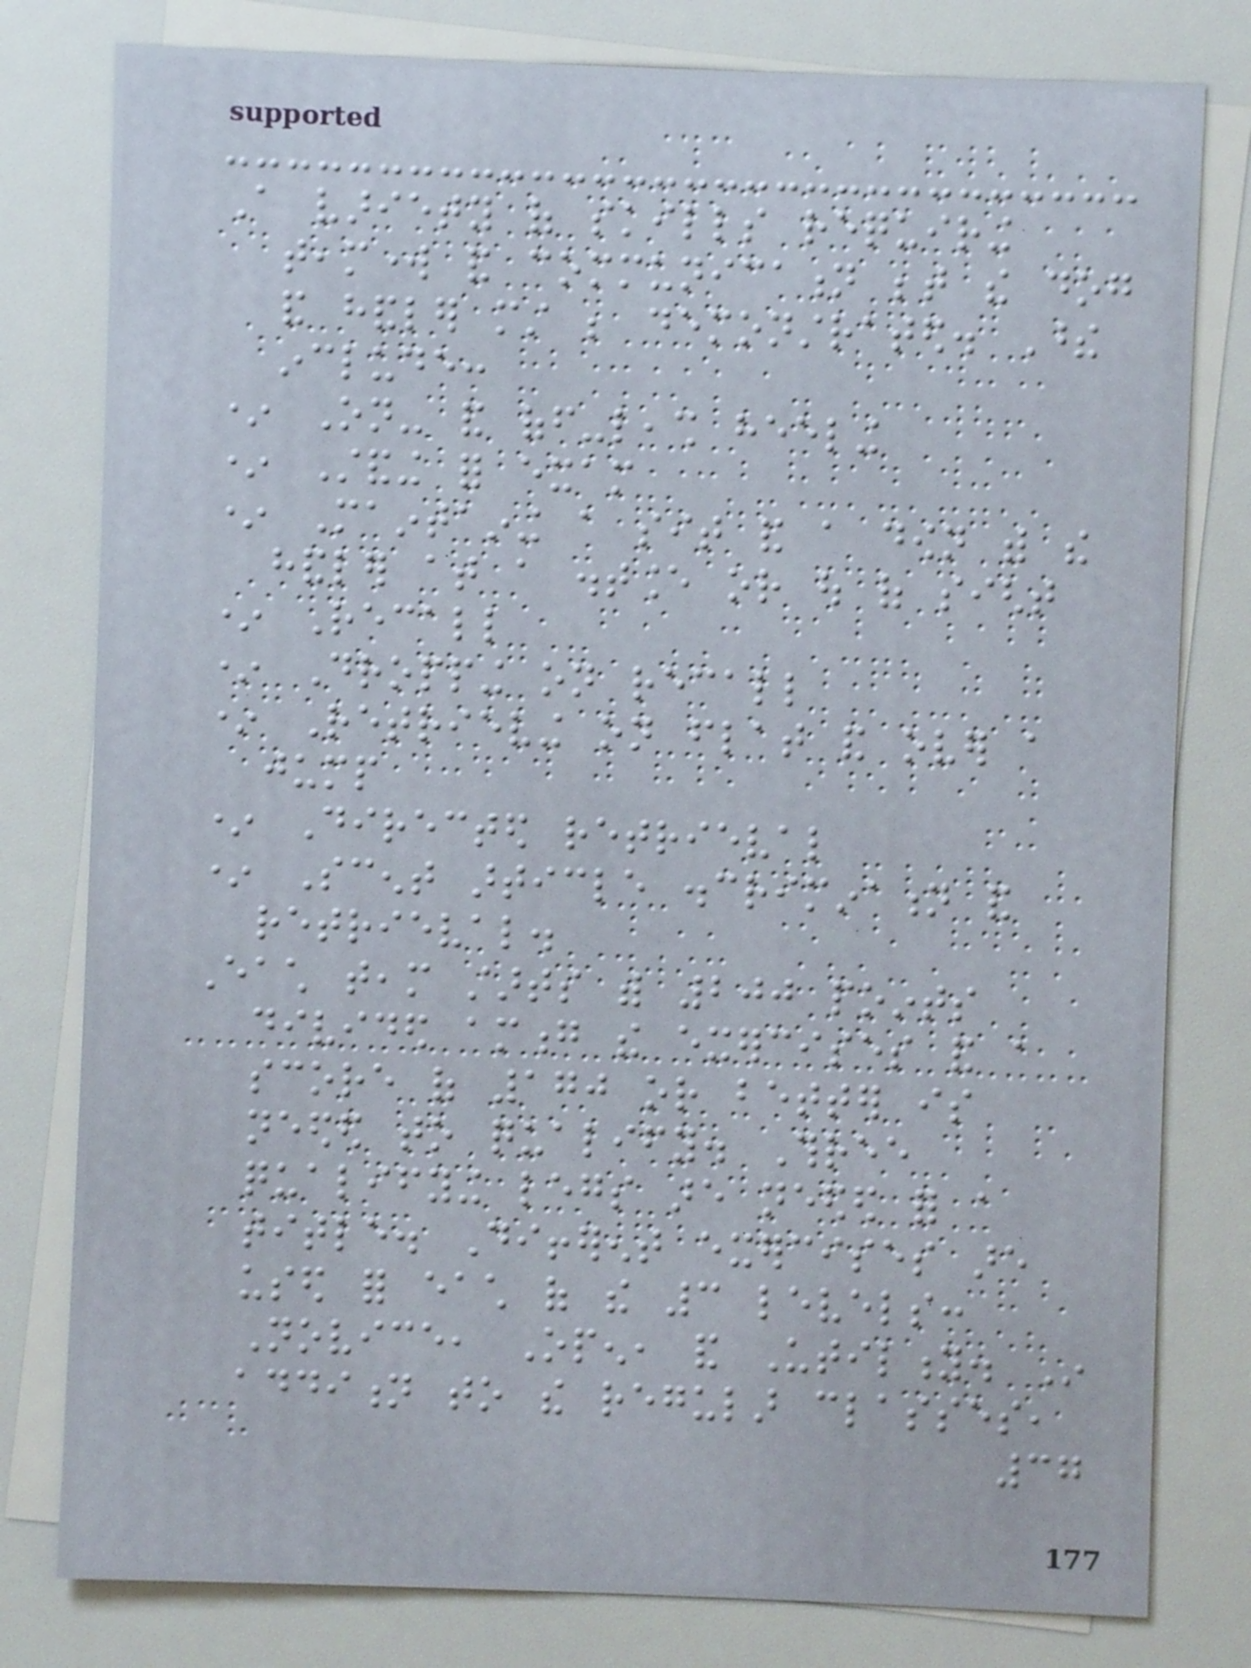A variety of skills requiring
teamwork and communication between the dog
and handler must be demonstrated. These
include:
* On- and off-leash heeling
* Standing for exam
* Maintaining a sit and a down with the
handler at a distance or out of sight
* Recall
* Dropping on recall
* Retrieving on flat and over a
jump
* Directed retrieval
* Scent article discrimination and
retrieval.
Each team starts with 200 points
divided among the exercises and a
score of 170 or better is
needed to qualify. Three
qualifying legs are needed for a
title. Different exercises are
used for each of the 3 levels:
Novice, Open, and Utility. In
addition to the regular classes,
37
